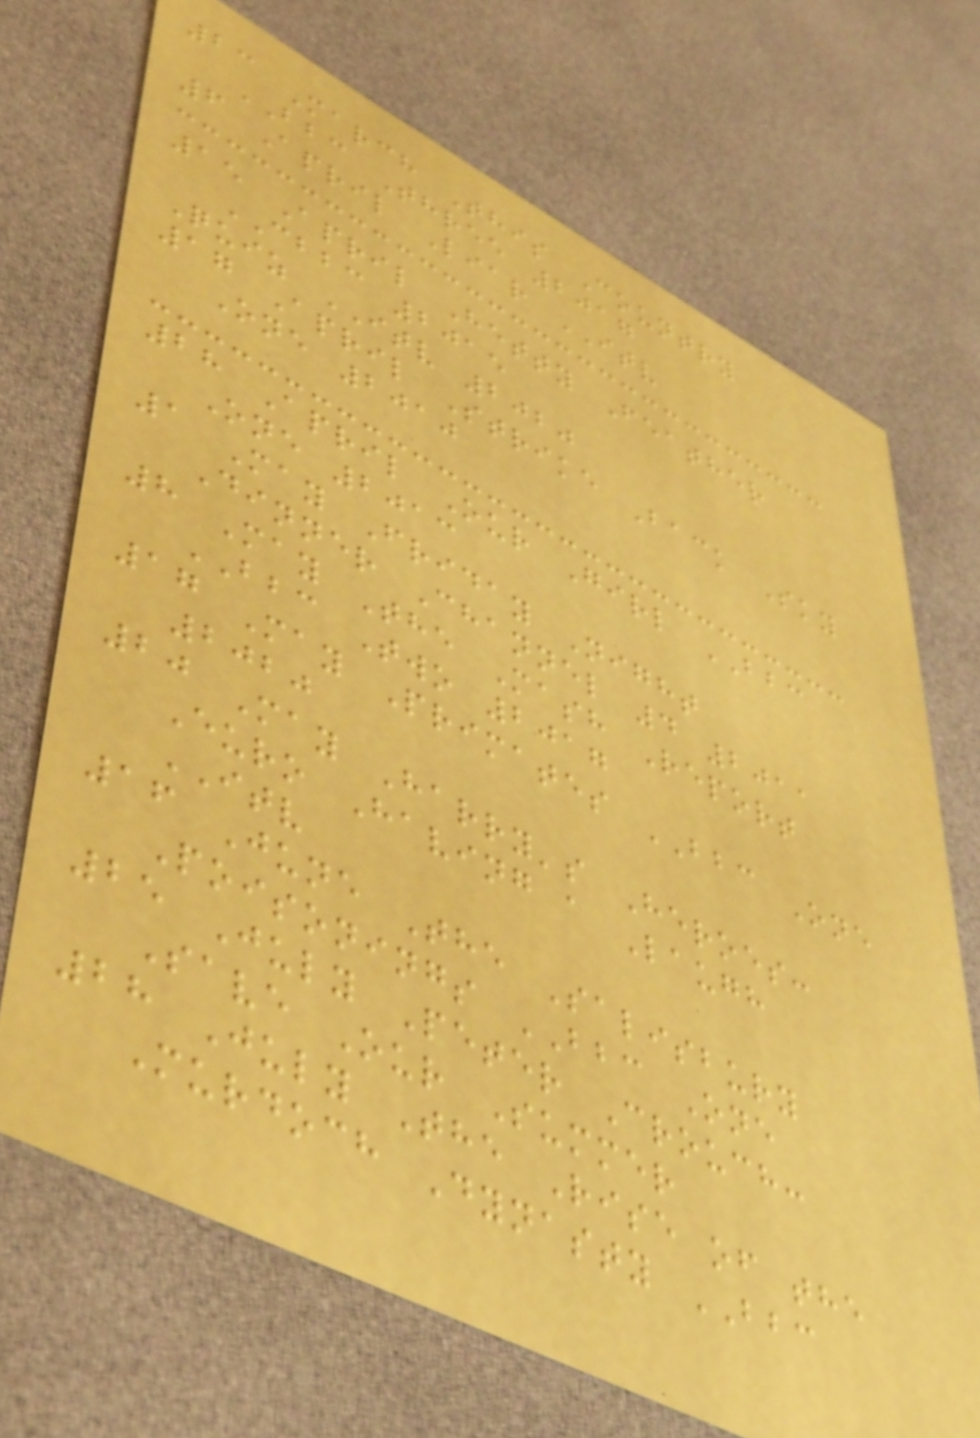23 March This Country
BBC Three 2017
6 April Liar ITV
15 April Hetty Feather
CBBC 2015
Quiz ITV 2020
17 April Strike Back Sky
One 2010
28 April Our Girl BBC
One 2013
1 May Friday Night
Dinner Channel 4 2011
8 May The Mash Report
BBC Two 2017
17 May Primates BBC One
2020
20 May Harry's Heroes:
Euro Having a Laugh
ITV
16 June The Salisbury
Poisonings BBC One
25 July Peter Crouch:
Save Our Summer
28 July The Rise of the
Murdoch Dynasty BBC
